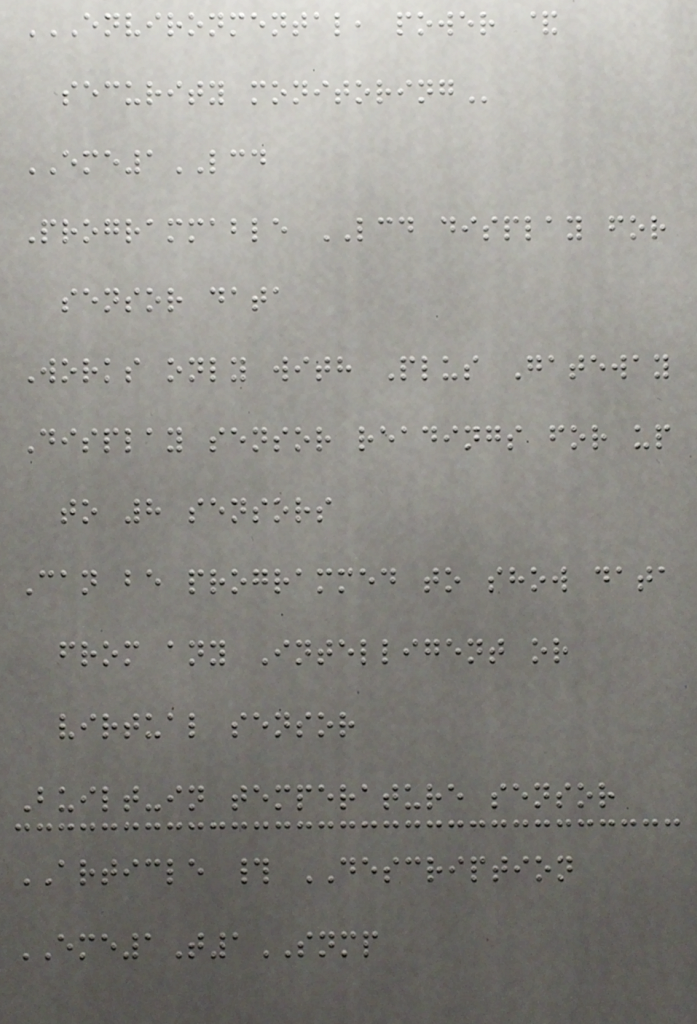ENVIRONMENTAL, POWER &
SECURITY MONITORING
EME1LCD
Programmable LCD display for
sensor data
Works only with Plus Gateway
Display sensor readings for up
to 8 sensors
Can be programmed to show data
from any Intelligent or
virtual sensor
Built-in temperature sensor
ARTICLE # DESCRIPTION
EME1T1SNMP
